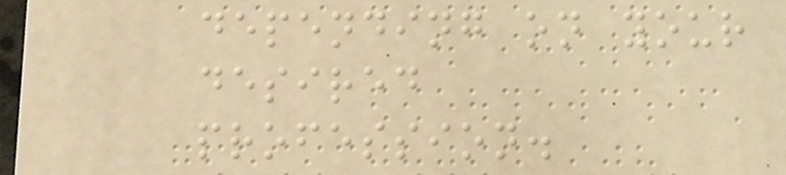depending on your
desired
profession.
